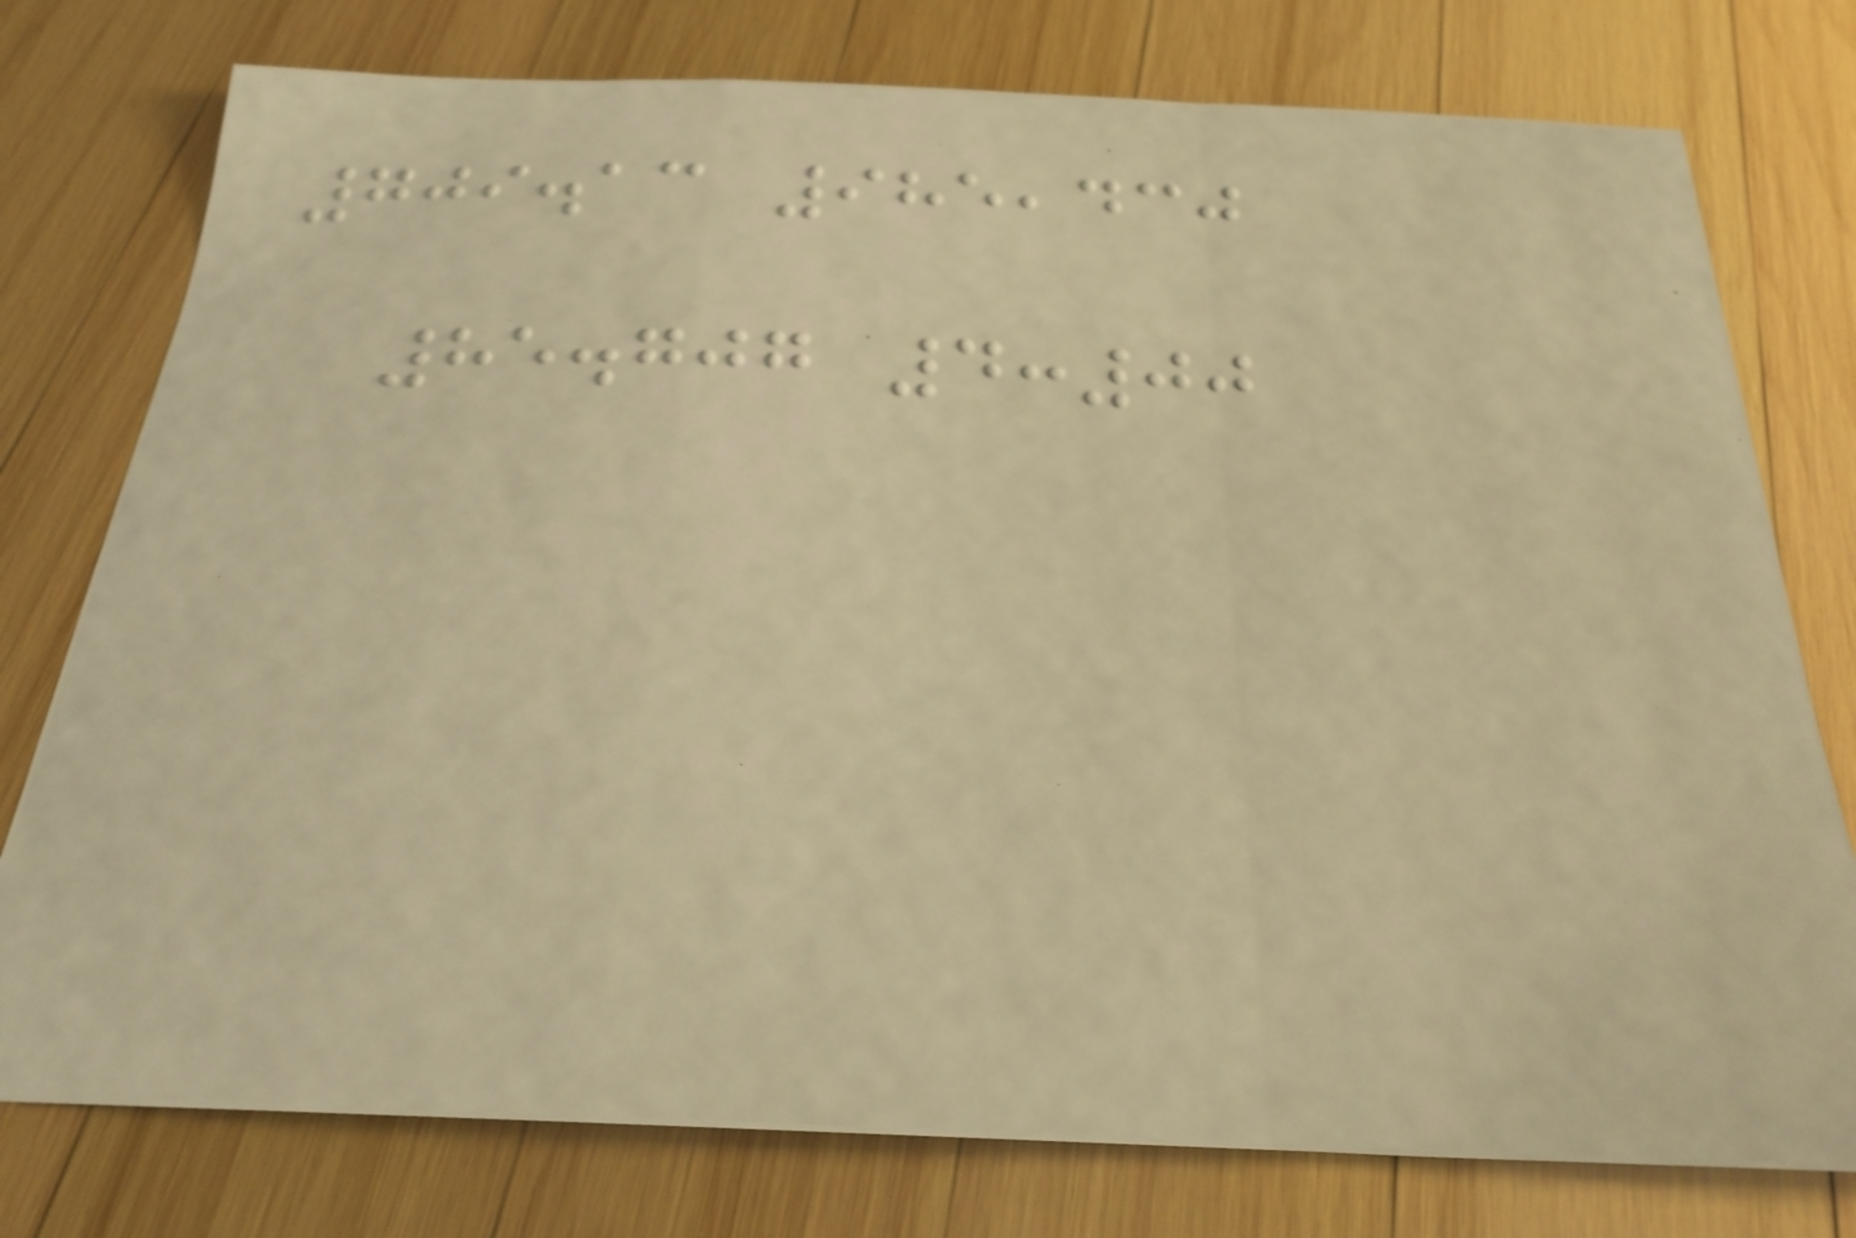709.13 985,430
85.707 4:00
